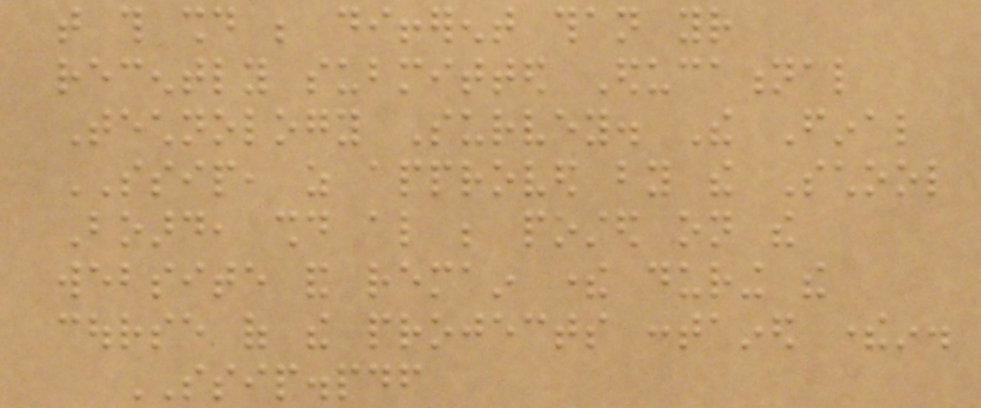that this should be different than your
recently submitted Educational
Technology Survey. The Final
SSIP, as approved by the School
Board, should also be posted on the
website and remain there during the
course of the projects contained therein.
SSIP.pdf
